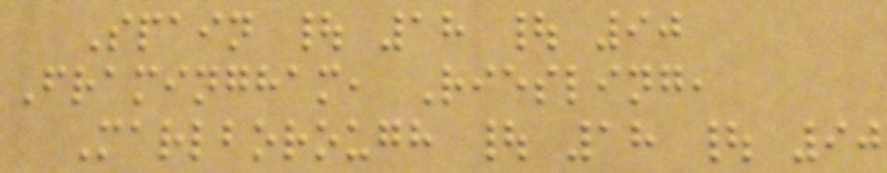Spain | 18 | 90
Framingham, Riesling,
Marlborough | 18 | 90
